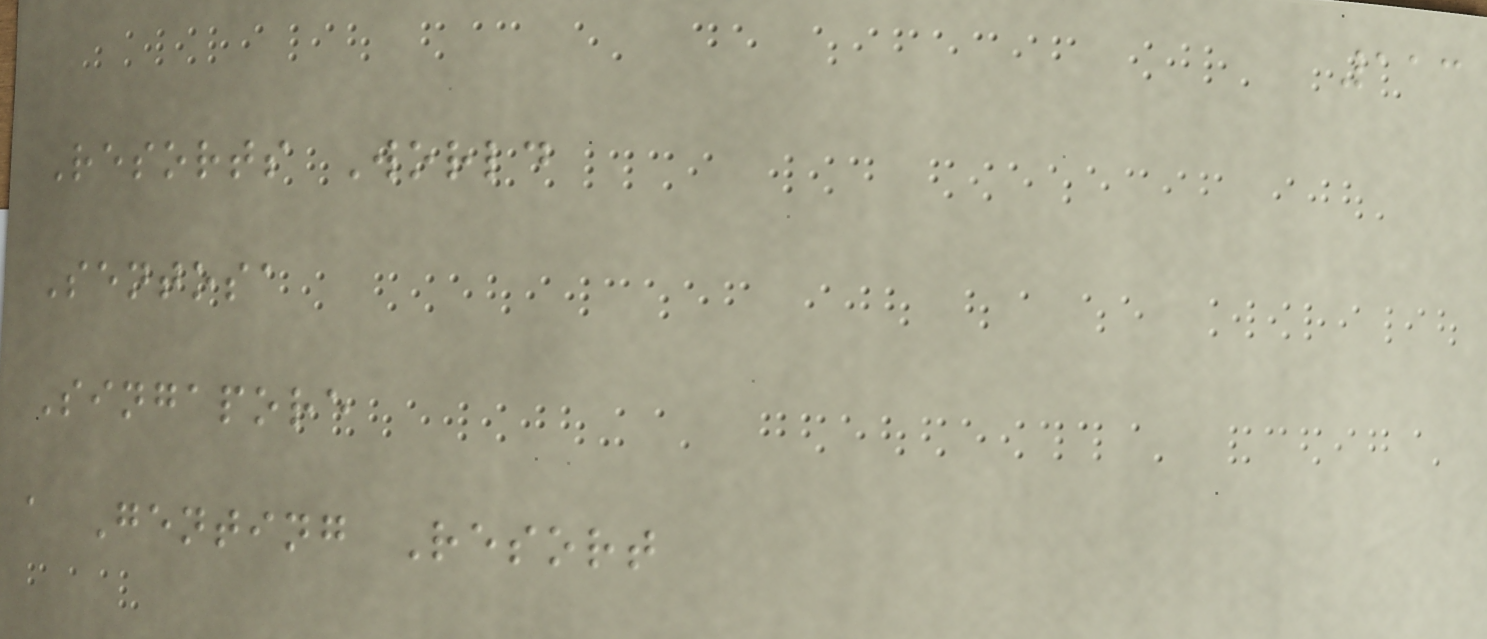113
Resorts World
Sentosa
Singapore
a Genting Resort
